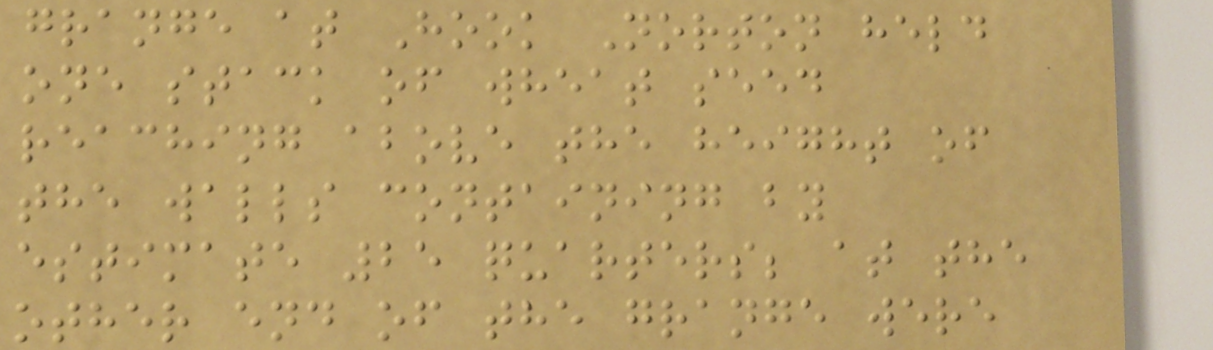grange at Hook Norton held
one stack of wheat seed
reaching above the height of
the walls containing by
estimate 25 quarters; at the
other end of the grange were
